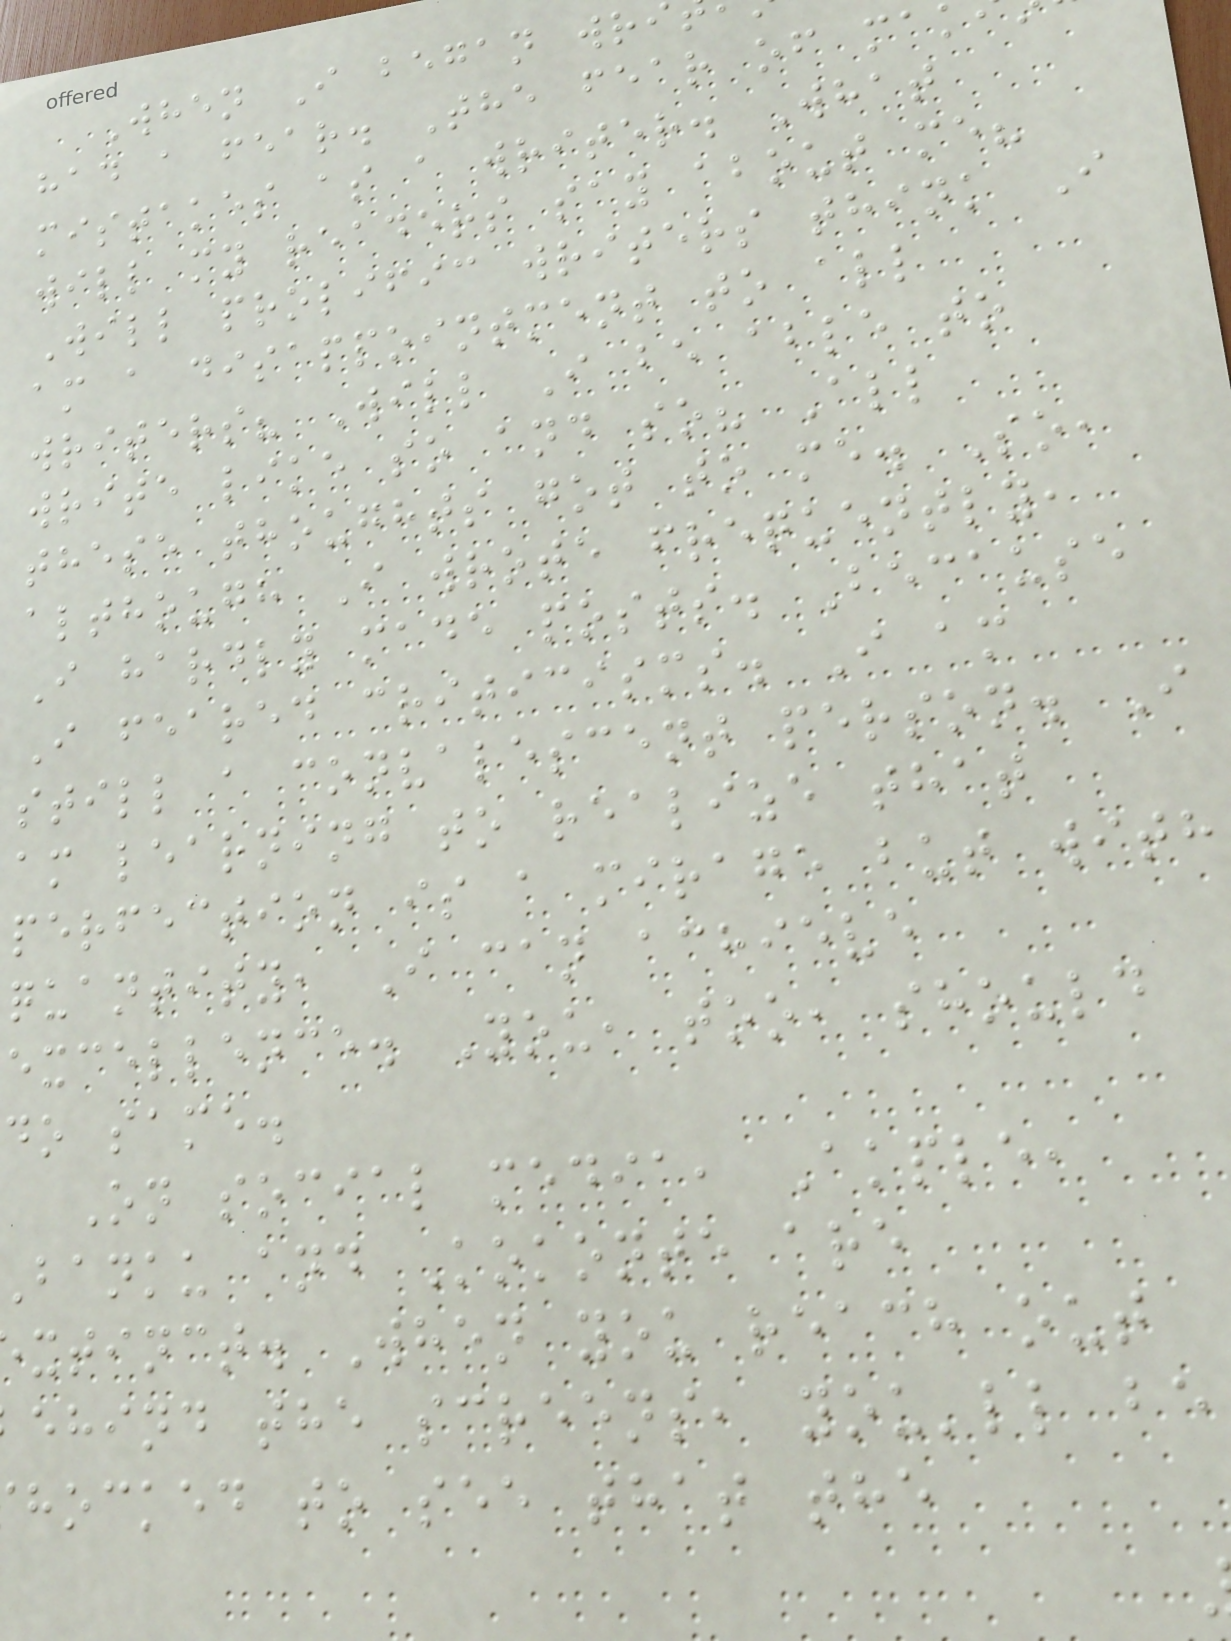When I began wri
had a fear. The fear of ma
mistakes as a writer. What
will my readers say about me?
Will prolific writers think I
am a disappointment to all
writers? Will I be able to
write like so and so? All
these thoughts got to me. So,
although I wrote frequently,
I hardly made posts. Because
I feared criticisms. I am
still a convalescent person. I
am learning to realize that
perfection is a mirage but with
quantity, I can achieve
excellence. You, too, should
do same.
On social media, Akple,
banku and Kokonte are
xtinct. When you reach out
ehind the screens, you'll be
hocked to see that the
